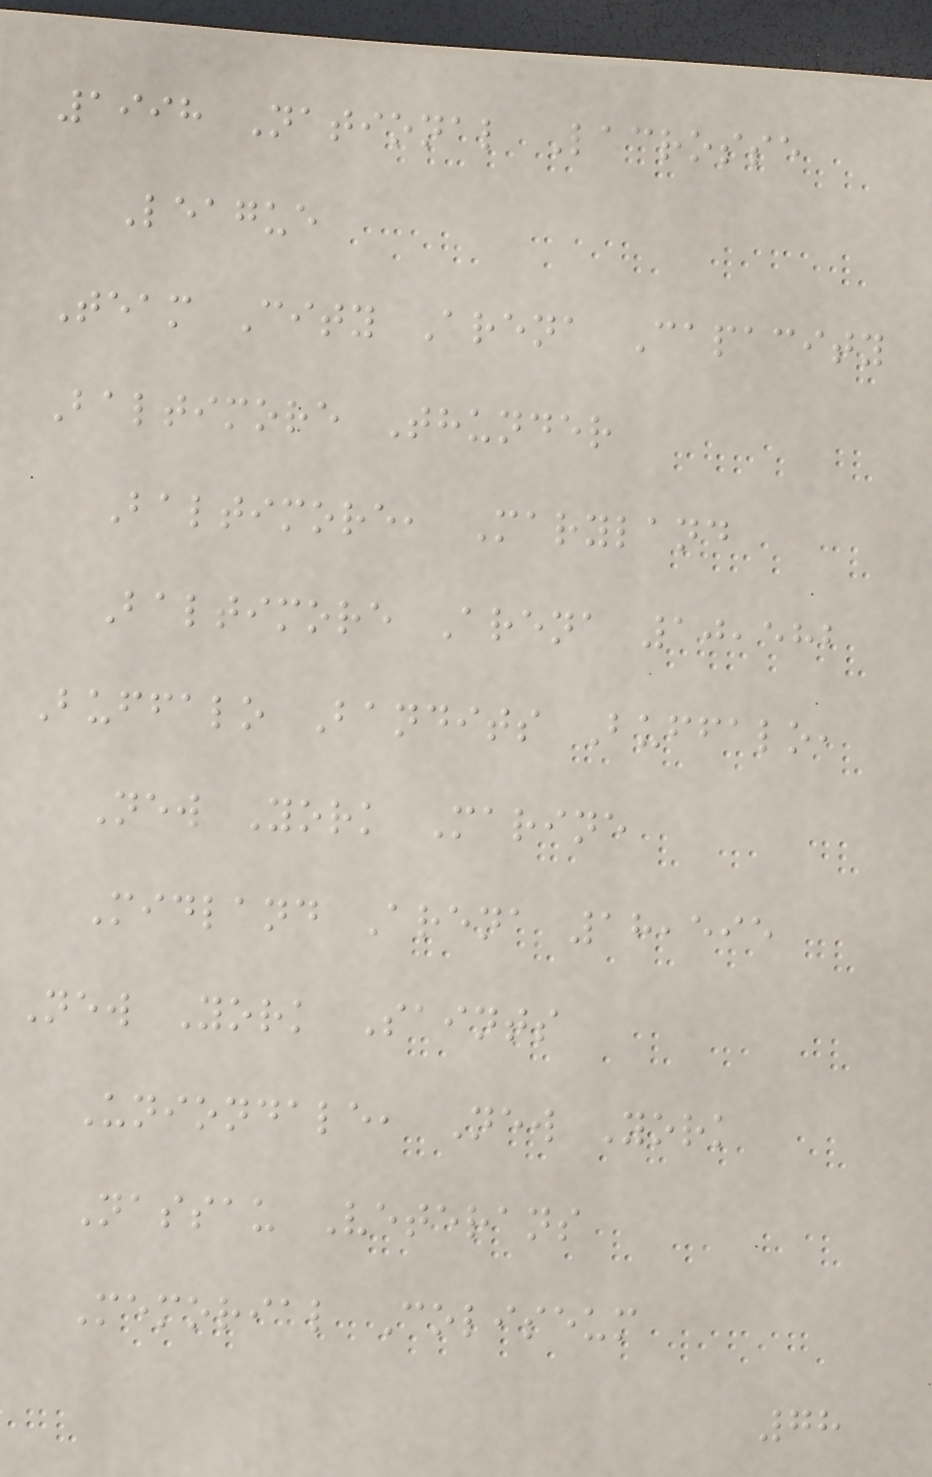1998 National Lacrosse
League
Team City Arena Capacity
Baltimore Thunder
Baltimore, Maryland
Baltimore Arena 10,582
Buffalo Bandits Buffalo,
New York Marine
Midland Arena 18,595
New York Saints
Uniondale, New York
Nassau Veterans
Memorial Coliseum
78
